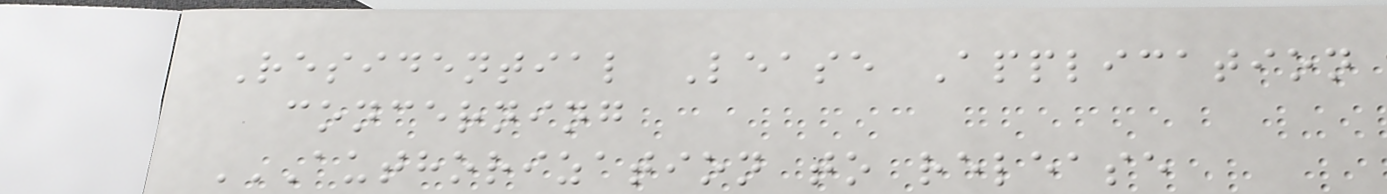Residential Lease Application
concerning
AUTHORIZATION TO RELEASE
